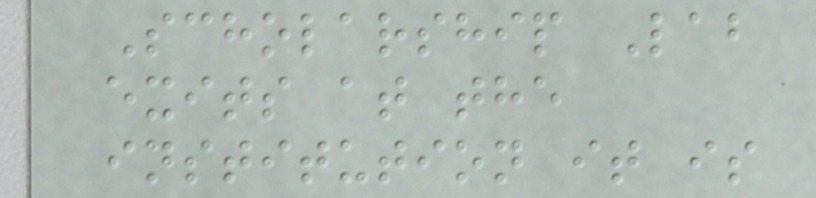Scholarship Lab
exits at the
institution it is
